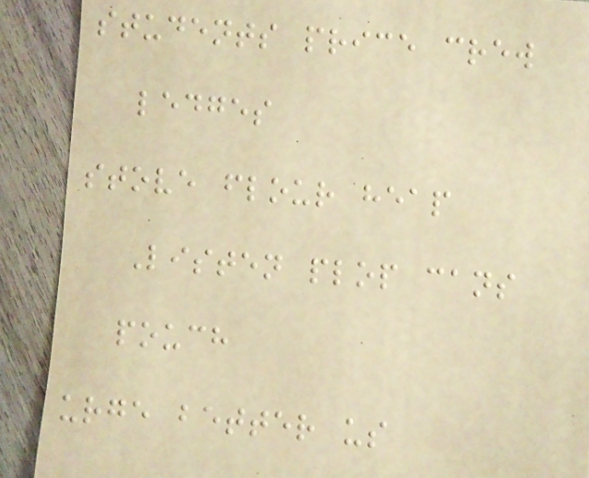students price crew
ledges
stove flour heap
Listen plop cans
pouch
urge better us
